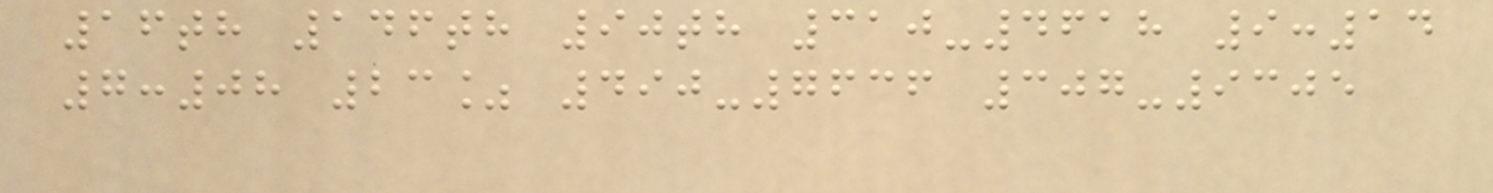16th 146th 90th 310-4618 9:14
7:08 23% 490-7636 307-9305
